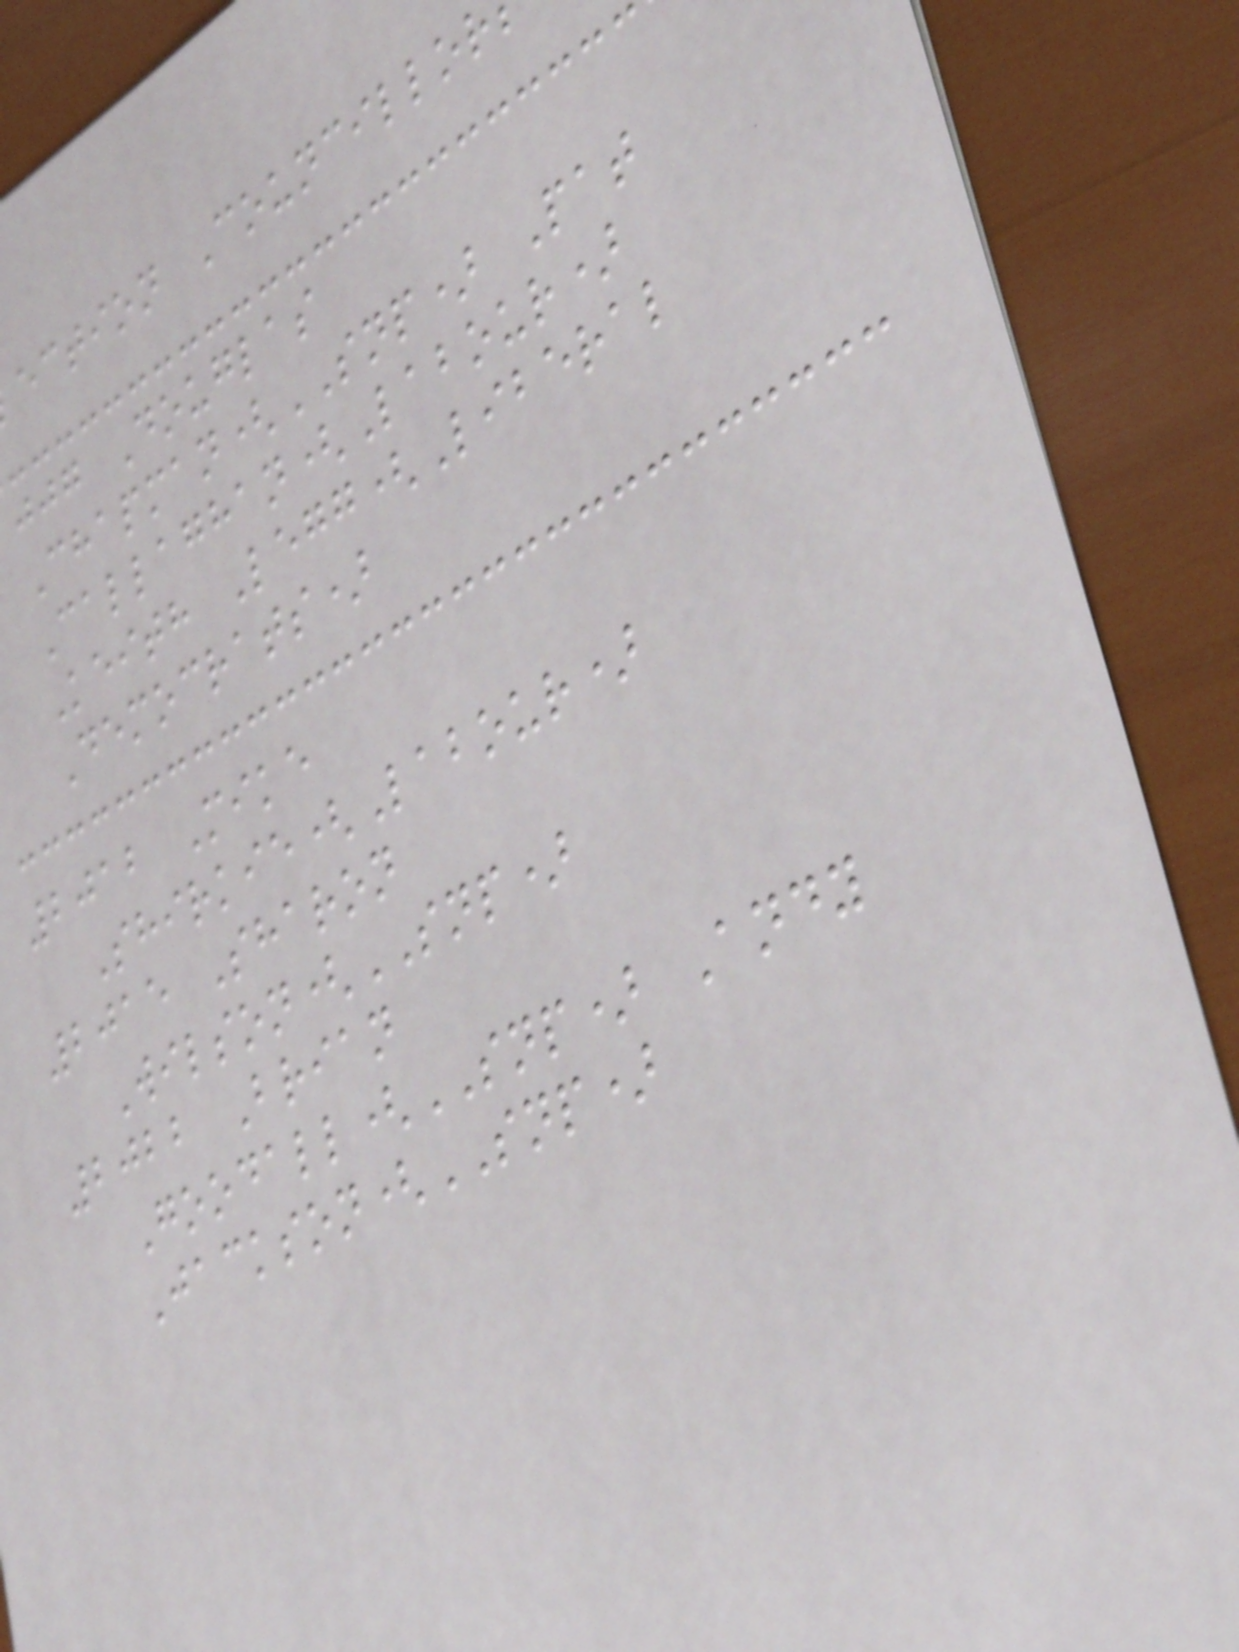ection Councillor
jjg Douglas
Chapman(SNP) Pat
Callaghan(Labour)
Keith Legg(Liberal
Democrats)
2012 Mike
Shirkie(Labour)
2015 Sharon
Wilson(SNP)
2022 Brian
Goodall(SNP) Andy
Jackson(SNP)
